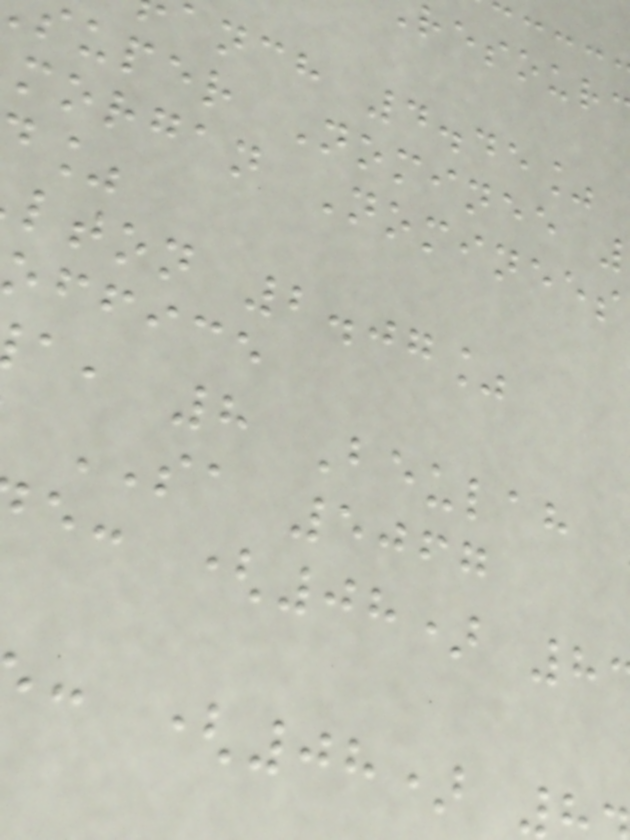anch 4.45%
uper Nominee
morgan Nominees
lton 2.07%
office
a, 8 Beulah
SA 5067
e: (08) 8
: (08)
